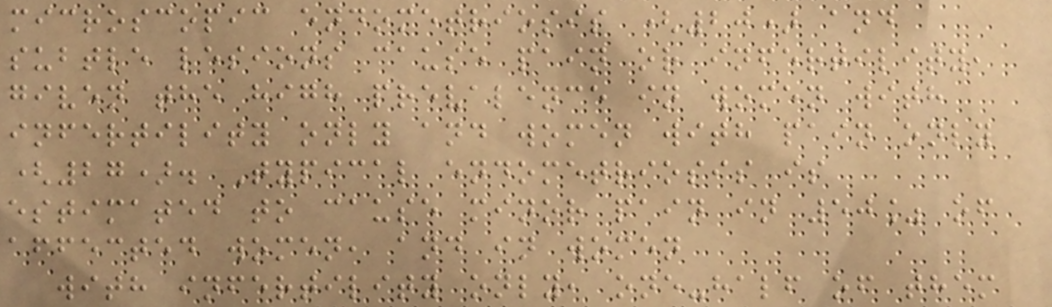microscopic endometriosis (20) and
subtle lesions cause pain or infertility,
given the high prevalence in women with
infertility only and women with pain only
(27). Typical endometriosis is
estimated to cause minor pain in 50% of
affected women, and in women
with infertility only, one-half of them
